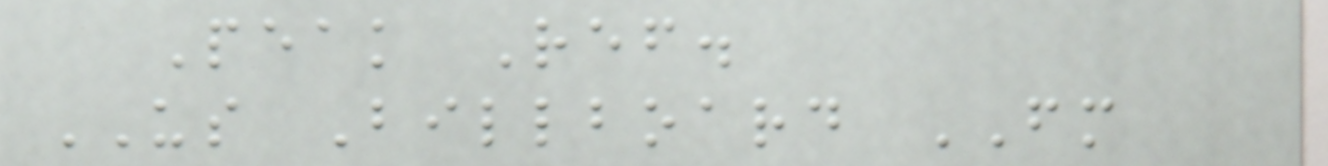Peak Ref.
US Billboard FM
